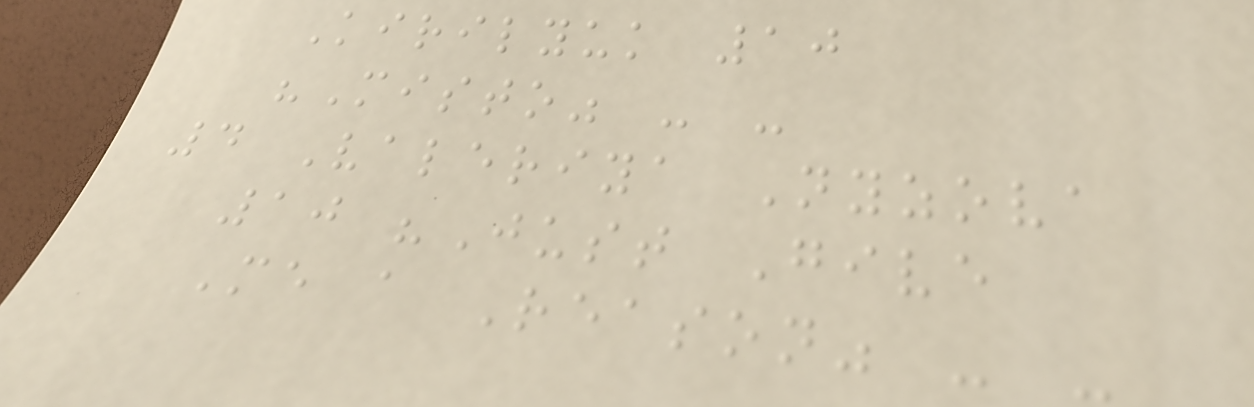Kirilyuk 10
"Misto" - -
4 Valeriya Nyzova
10 "Just Give
Me a Reason" - -
